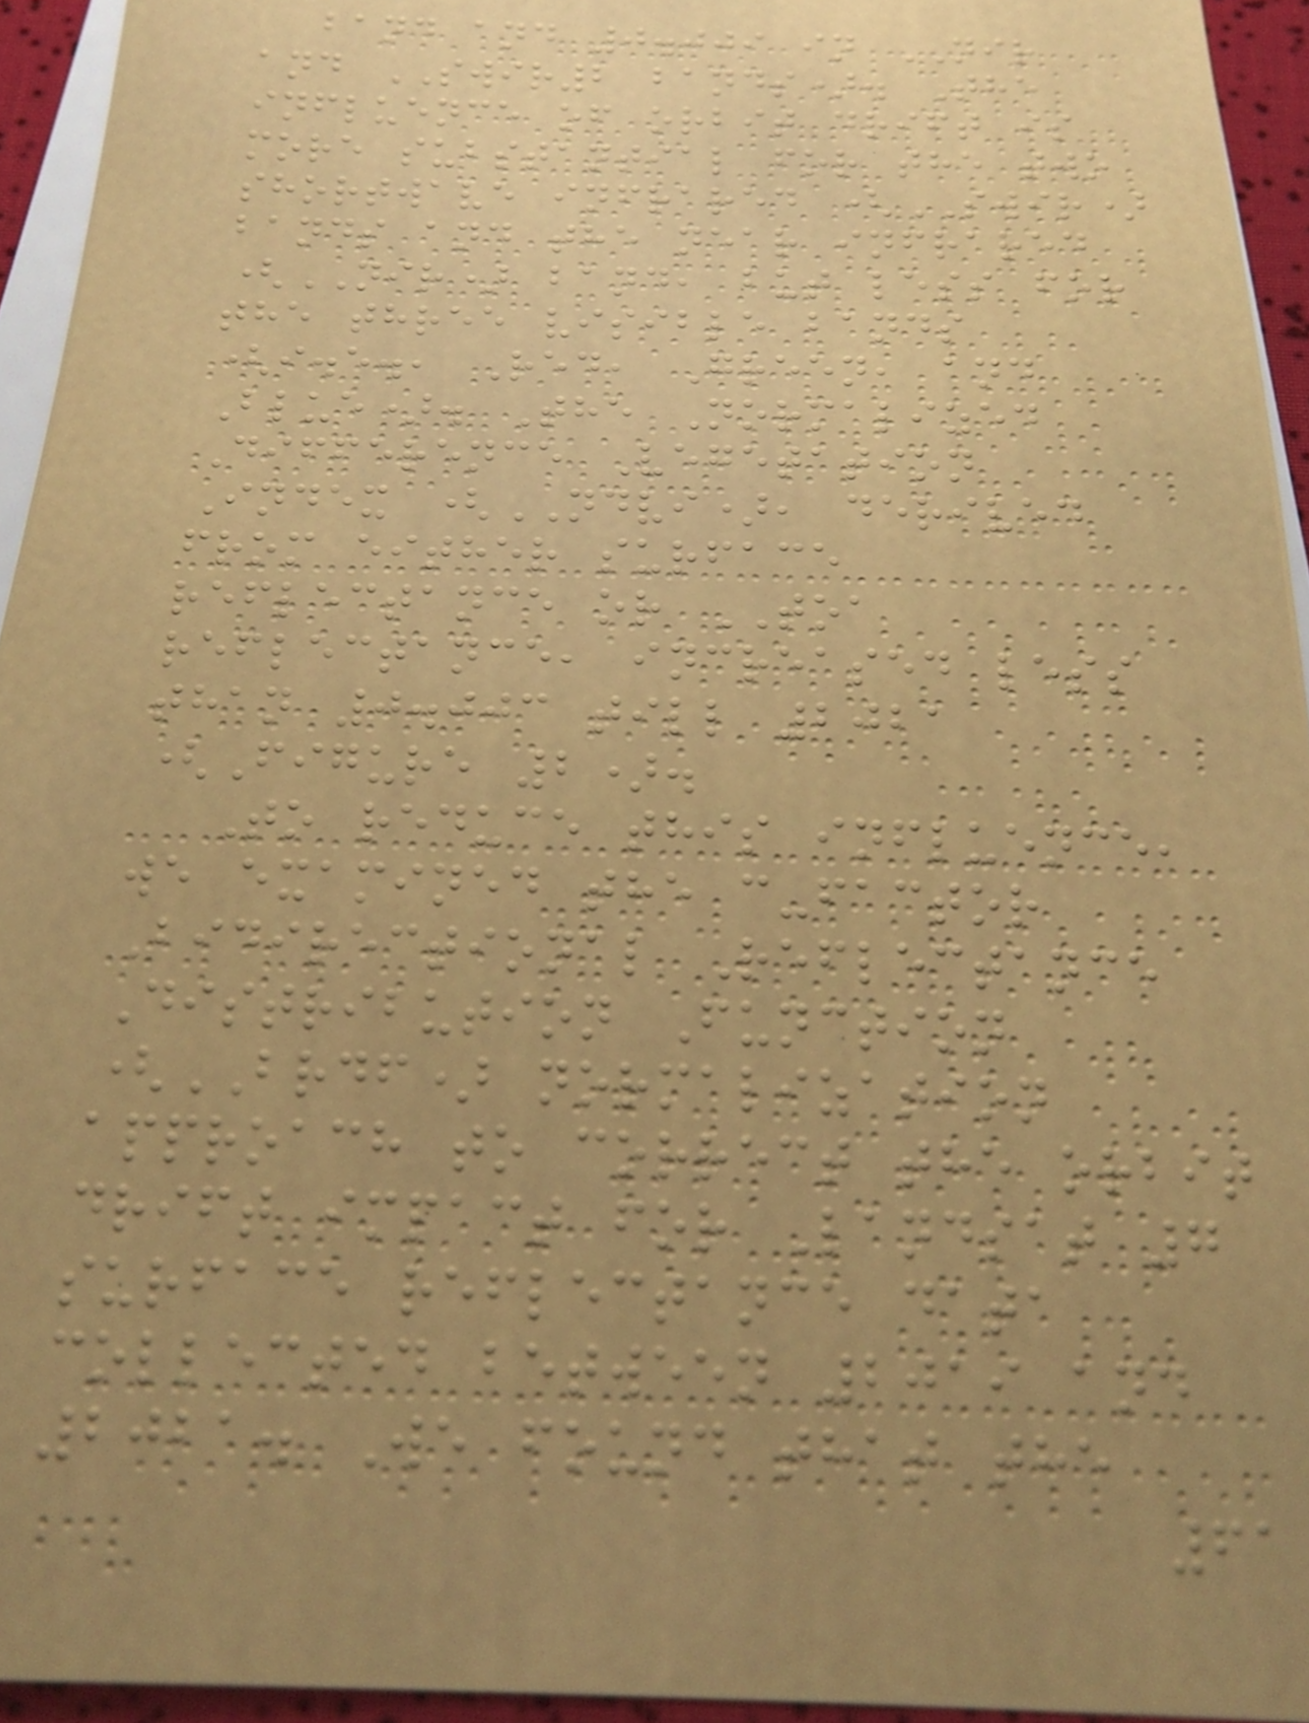band and 0.009 in NIR
and SWIR2 bands). The
influence of orbit drift is
more substantial for the two
shortwave infrared (SWIR)
bands and the near infrared
(NIR) band, but less for
the three visible bands
(i.e., Red, Green, and
Blue). The Normalized
Difference Vegetation
Index (NDVI), derived
from either surface
reflectance or TOA
reflectance, increased less
than 0.003 till 2021
(Figure 2).
To reduce this influence,
we examined the c-factor
Bidirectional Reflectance
Distribution Function
(BRDF) normalization
approach to correct the orbit
drift impact for Landsat 7
surface reflectance data
collected between 2019 and
2021. We found that the
61
